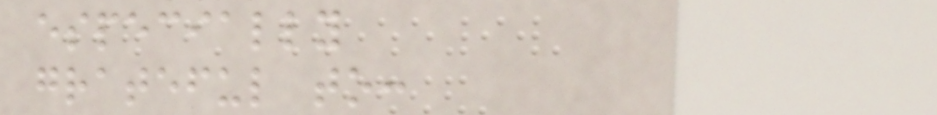especially
grateful to:
